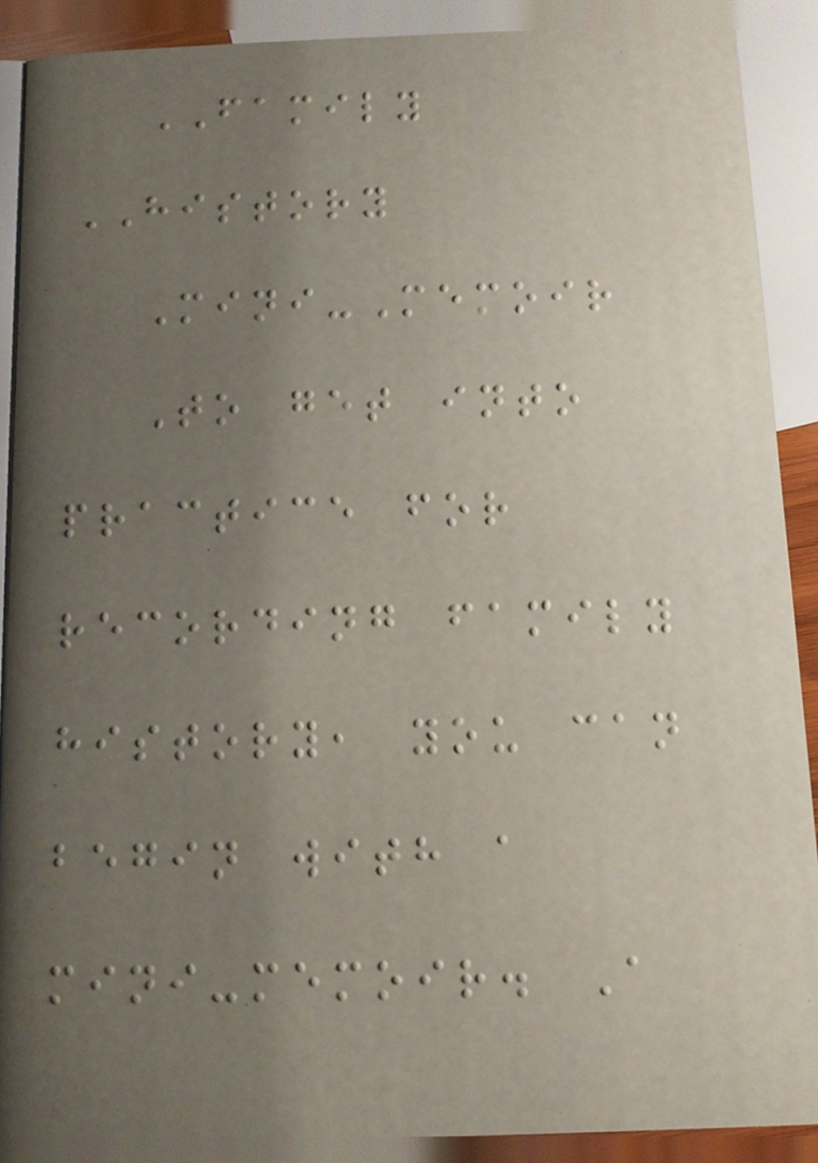FAMILY
HISTORY
Mini-Memoir
To get into
practice for
recording family
history, you can
begin with a
mini-memoir. A
